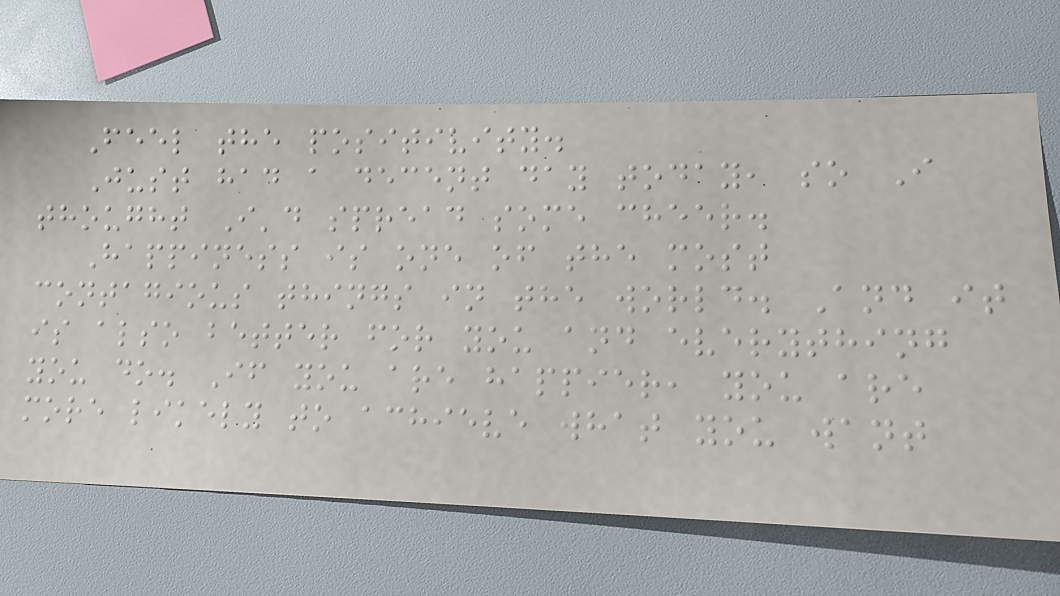Feel the positivity.
Just had a decent day today, so I
thought I'd spread some cheer.
Happiness is one of the most
contagious things in the world. And it
is also better for you and everything
you do. If you are happier, you are
more likely to achieve what you want
